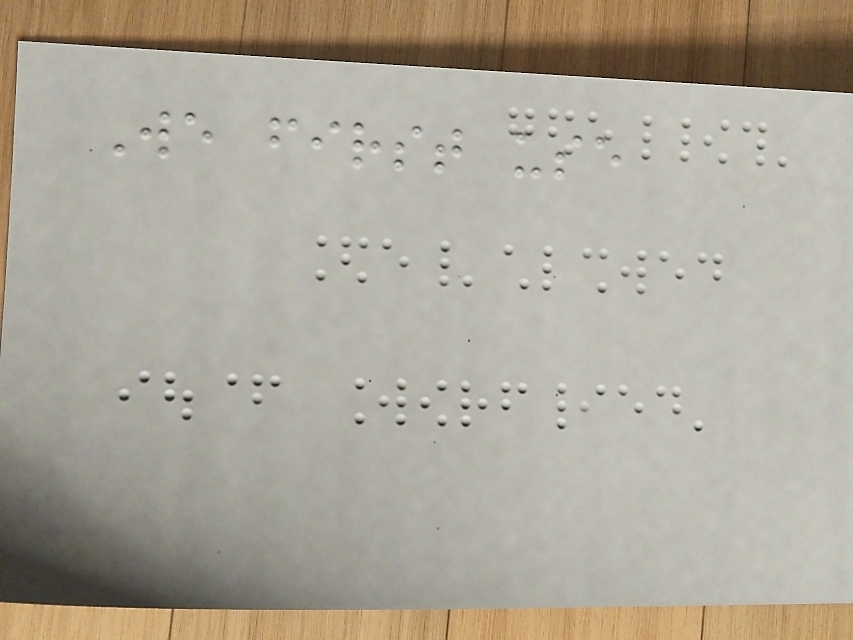We first use
